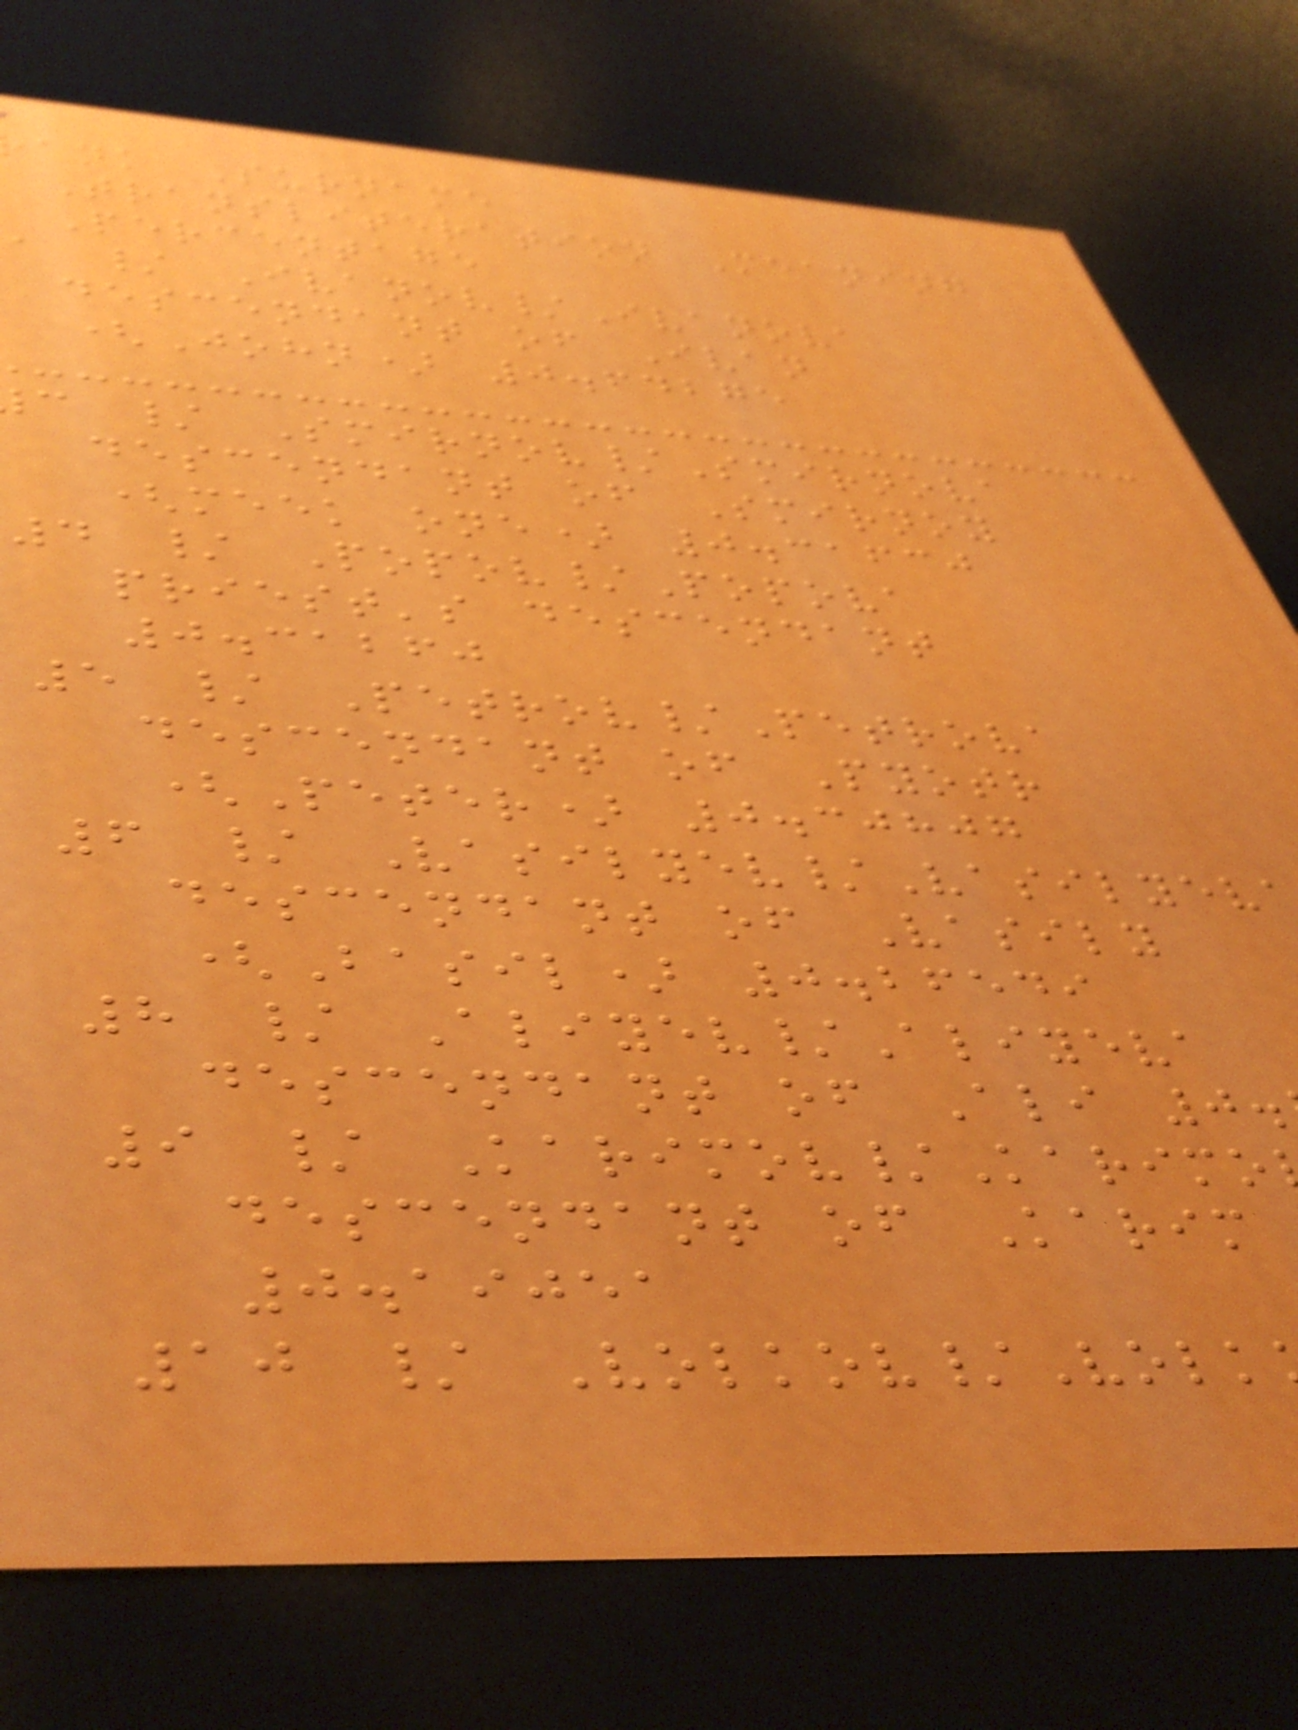ank Surname
Transliteration Meaning
Percentage
a / Ivanov/Ivanova
descendant of Ivan
(John) 0.64275
c / Smirnov/Smirnova
descendant of Smirnoy
(meek one) 0.31630
4 / Popov/Popova
priest's descendant
0.31260
5 / Petrov/Petrova
descendant of Pyotr
(Peter) 0.30807
6 / Vasilyev/Vasilyev
descendant of Vasily
(Basil) 0.26549
8 / Aliyev/Aliyeva
descendant of Ali 0.
9 / Karimov/Karimo
descendant of Karim
0.19051
10 / Volkov/Volk
